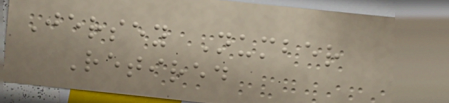Jersey Number
Retired
